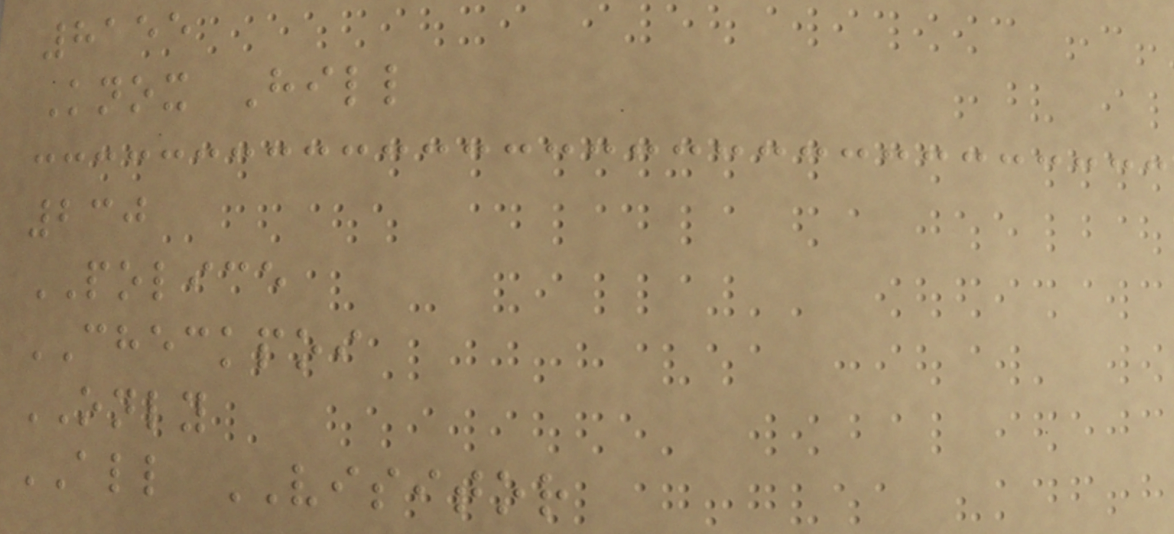8155
Knox Hill
230
POLICE
CHECKPOI
ONLY
ALL VISITOR
